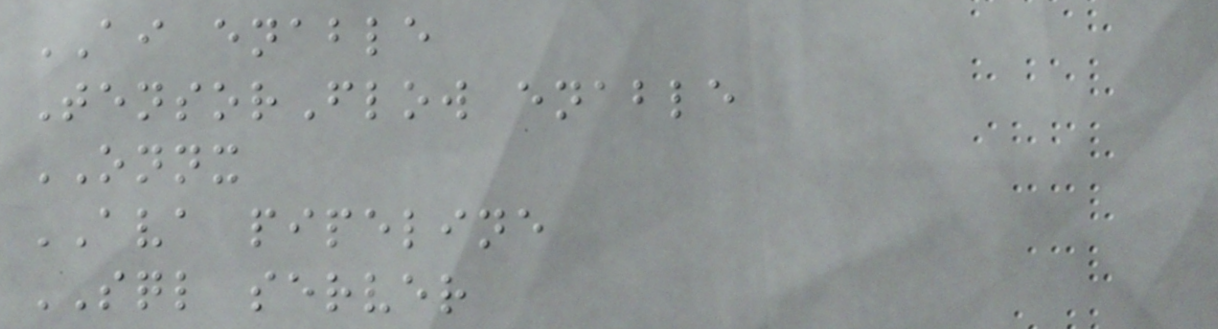AI enable
TensorFlow enable
ONNX
AVA pipeline
SQL server
